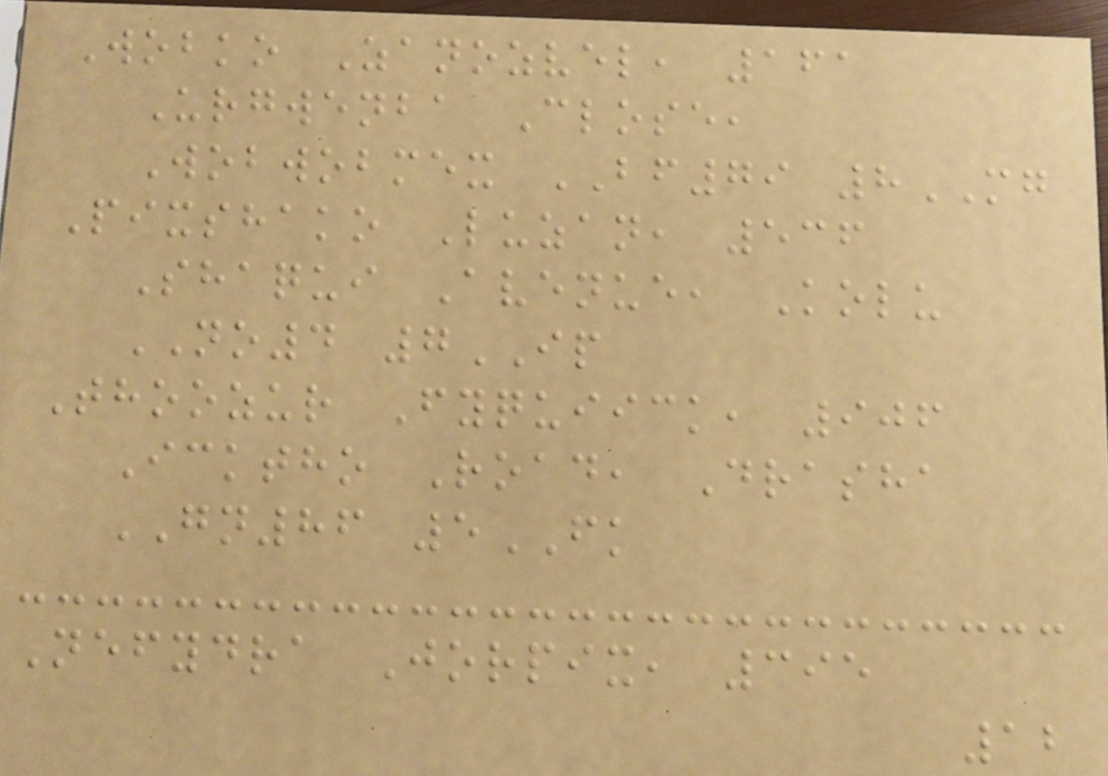Wobko Zanozvel, 161
Urgwenba Close,
Wobwobmex BF79 8MG
Pixshako Luzan, 536
Shaqui Avenue, Kolu
NO4 7IP
Thoozur Fyquiick, 906
Icktho Road, Drasha
GN86 5FK
Nefydra Jorpix, 395
12
